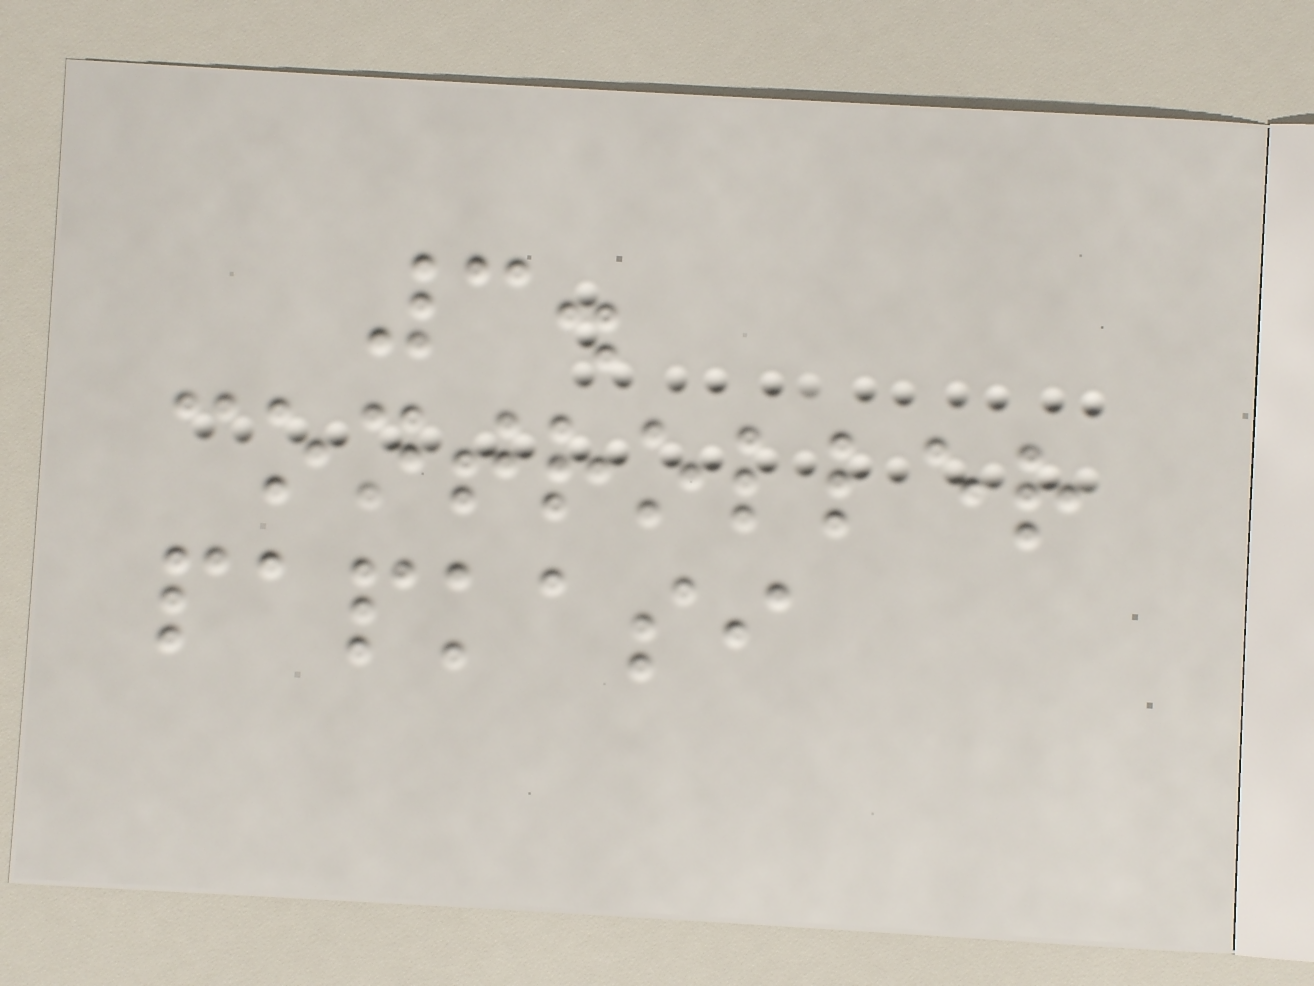3.
controller
papkasi
